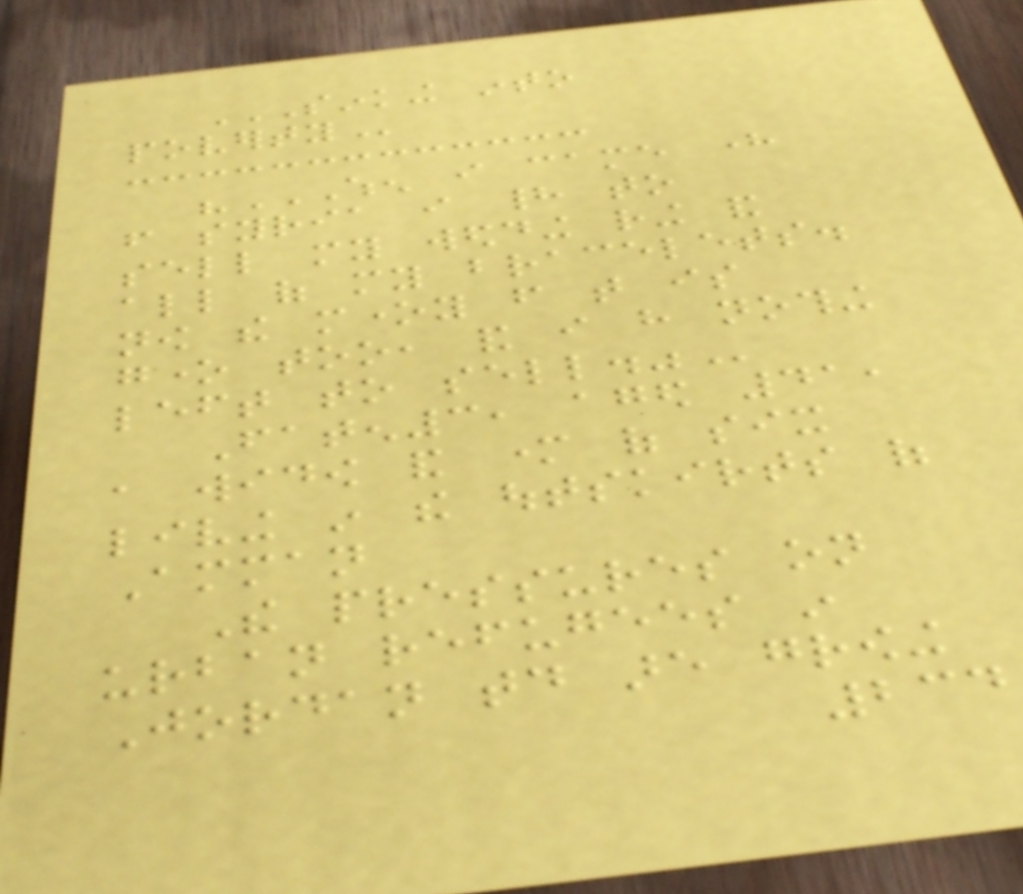SINKING INTO
POVERTY
"WHEN I CAME HERE
FROM SYRIA I HAD TO
SELL MY WEDDING RING AND
ALL OF MY BRACELETS.
NOW THE MONEY FROM THAT IS
GONE TOO, AND I HAVE NOTHING
LEFT TO SELL."
Faten3, aged 41,
a widow and mother of six
living in the outskirts of
Amman
The pressures on
urban refugees in
Jordan today are growing
234
